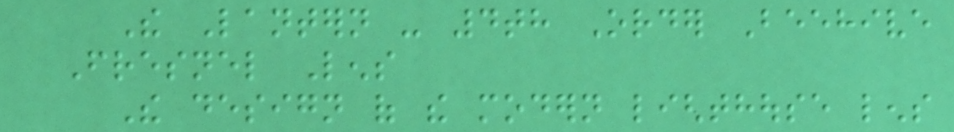The Lantern - 4th Order Beehive
Fresnel Lens
The design of the modern lighthouse lens
